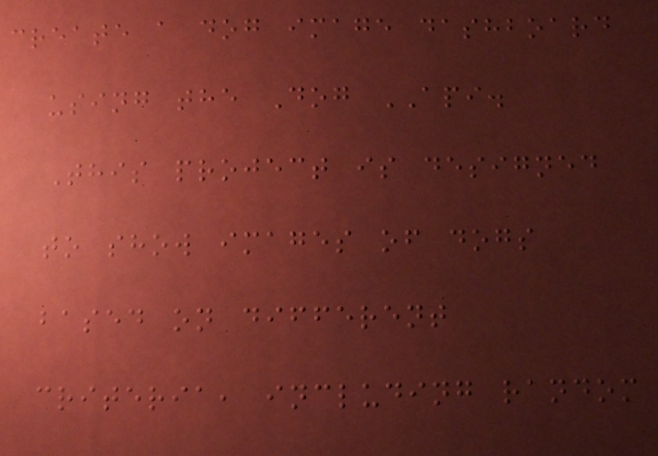create a dog image dashboard
using the Dog API.
This project is designed
to show images of dogs
based on different
criteria, including random
